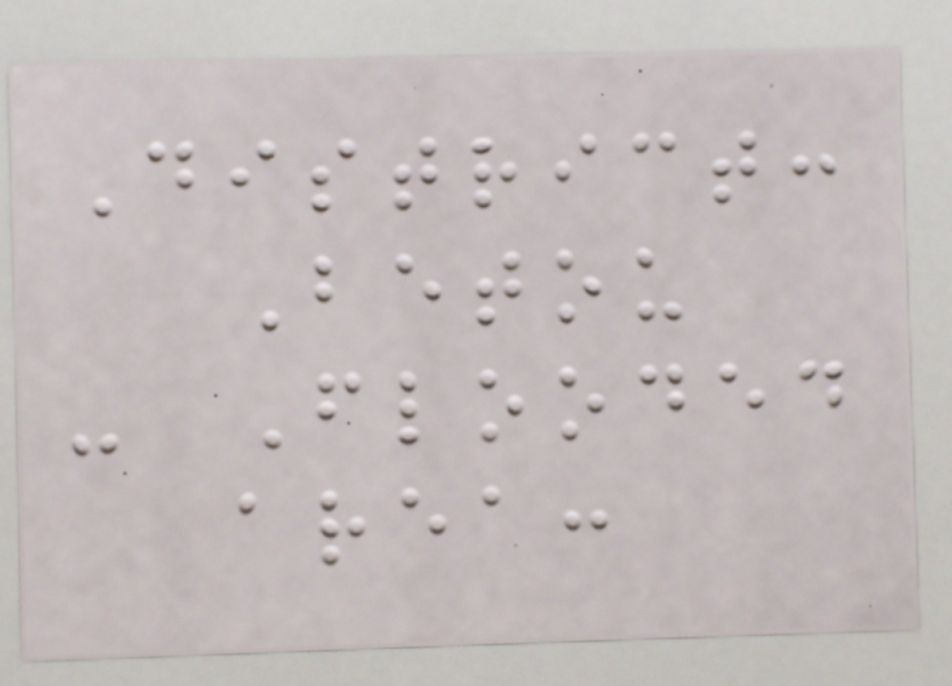District:
Betou
- Flooded
area:
